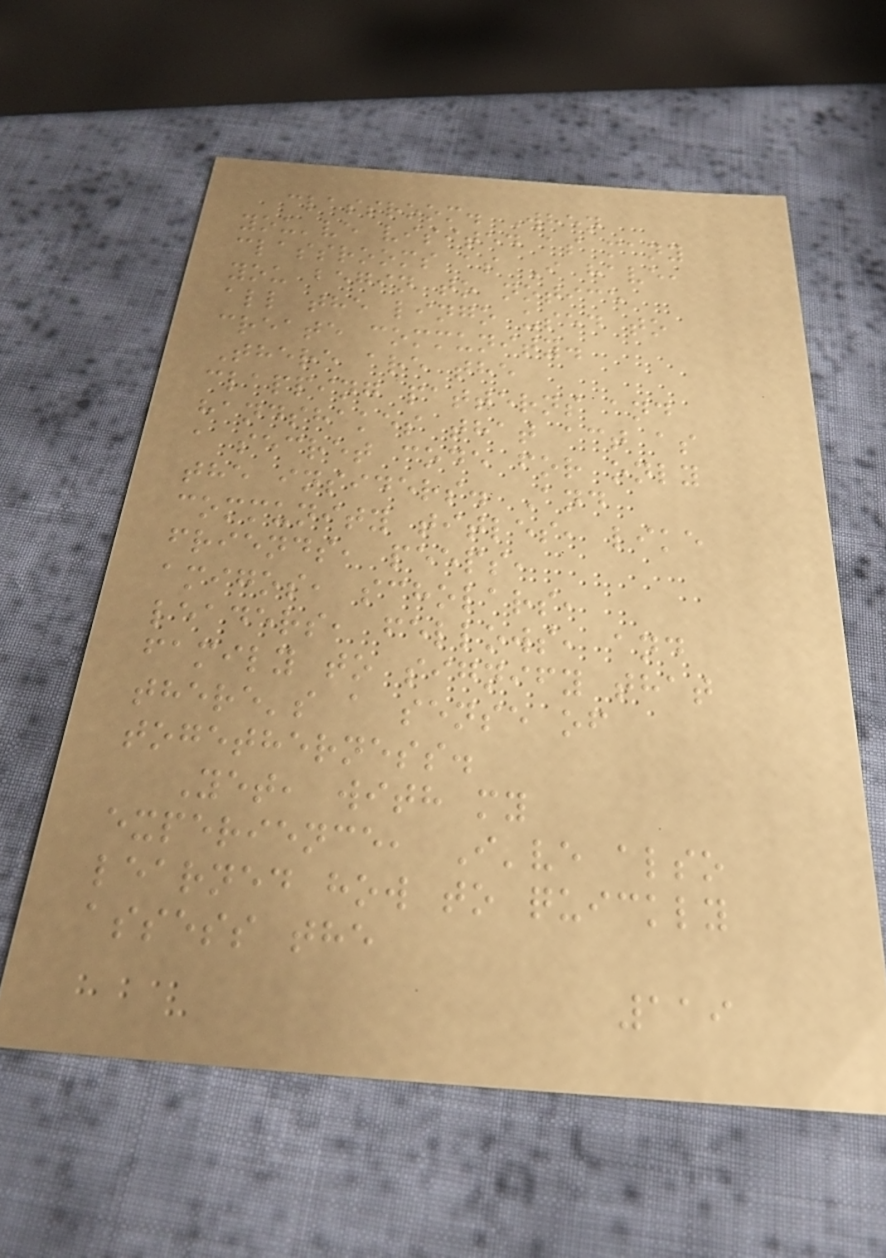classroom. When
you've visited as many
classrooms as I have,
you begin to notice
all the lingo used to
create community.
There are the
clapping patterns and
handshakes that act as
a secret code for only
the insiders. And
community titles, like
friends, peeps,
amigos, scholars,
leaders, fellows, and
family to signify that
there's a sense of
togetherness.
Yet, with my
experience, I've also
learned how to quickly
assess the
119
